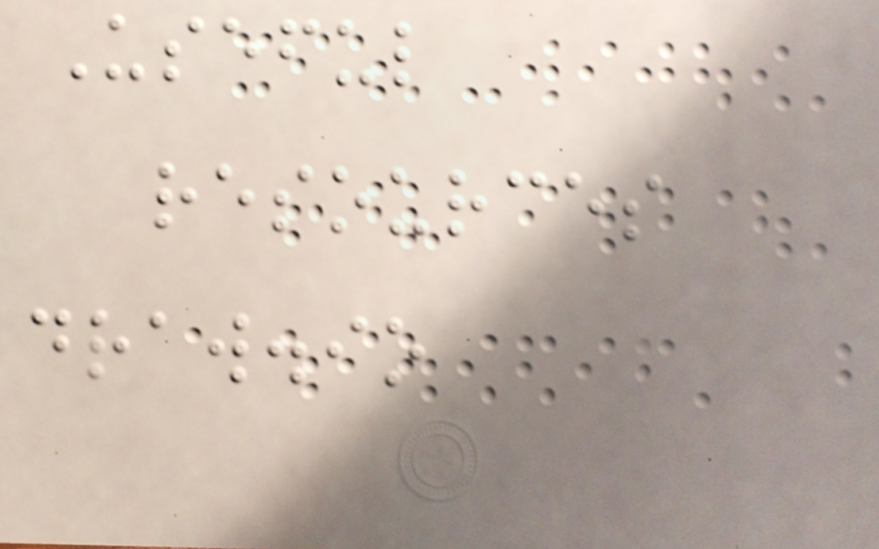Useful
resources
draw.io
